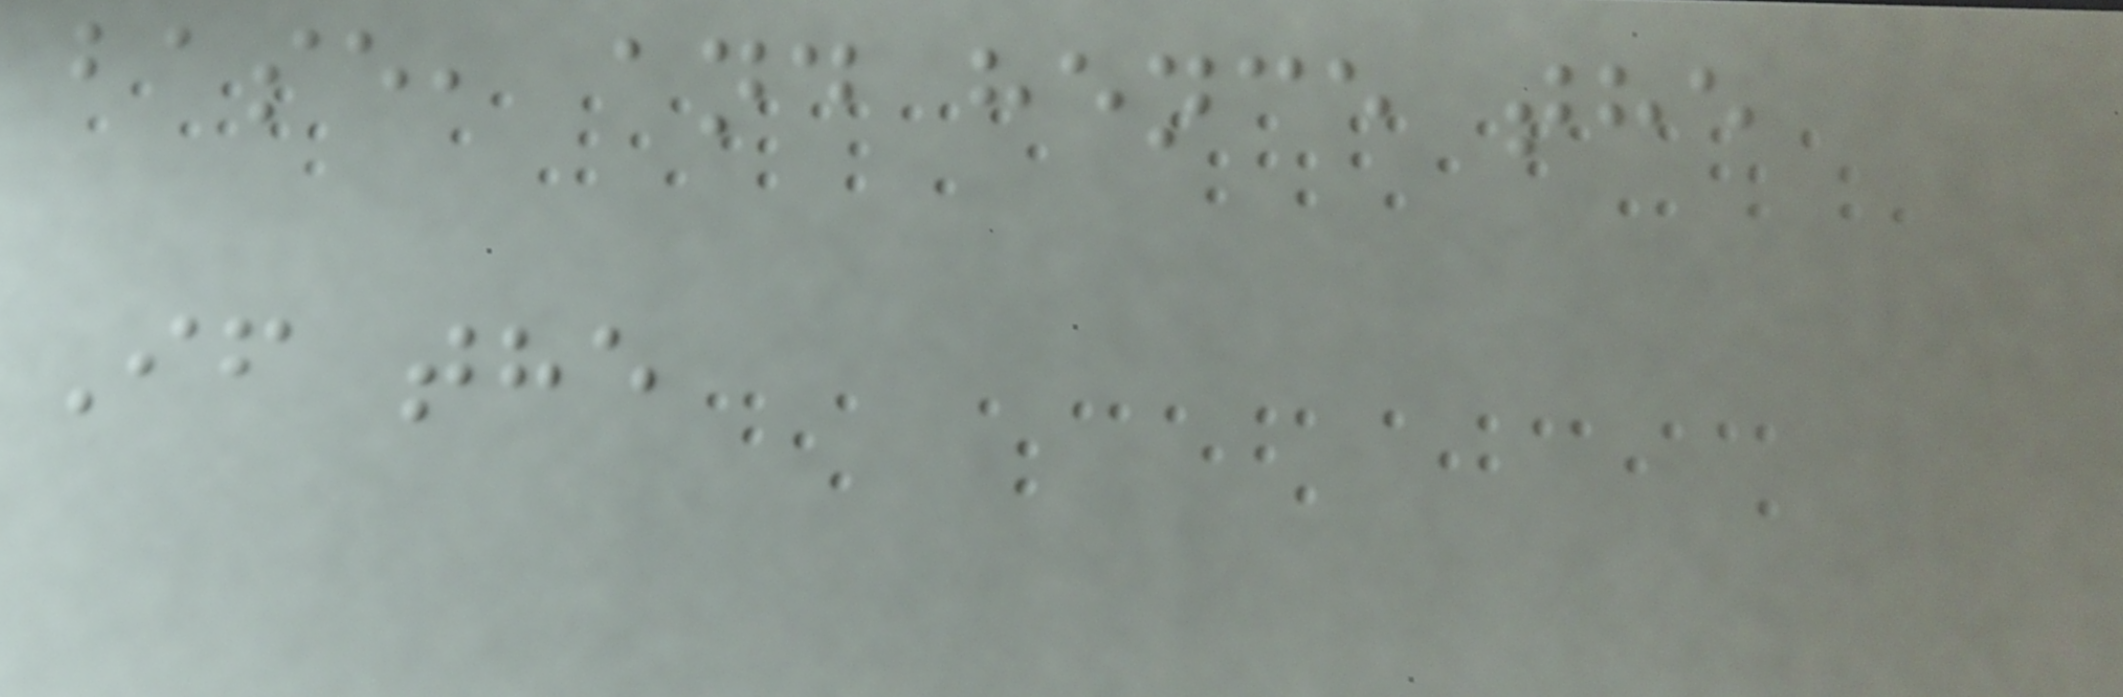base, and hence the
If the
